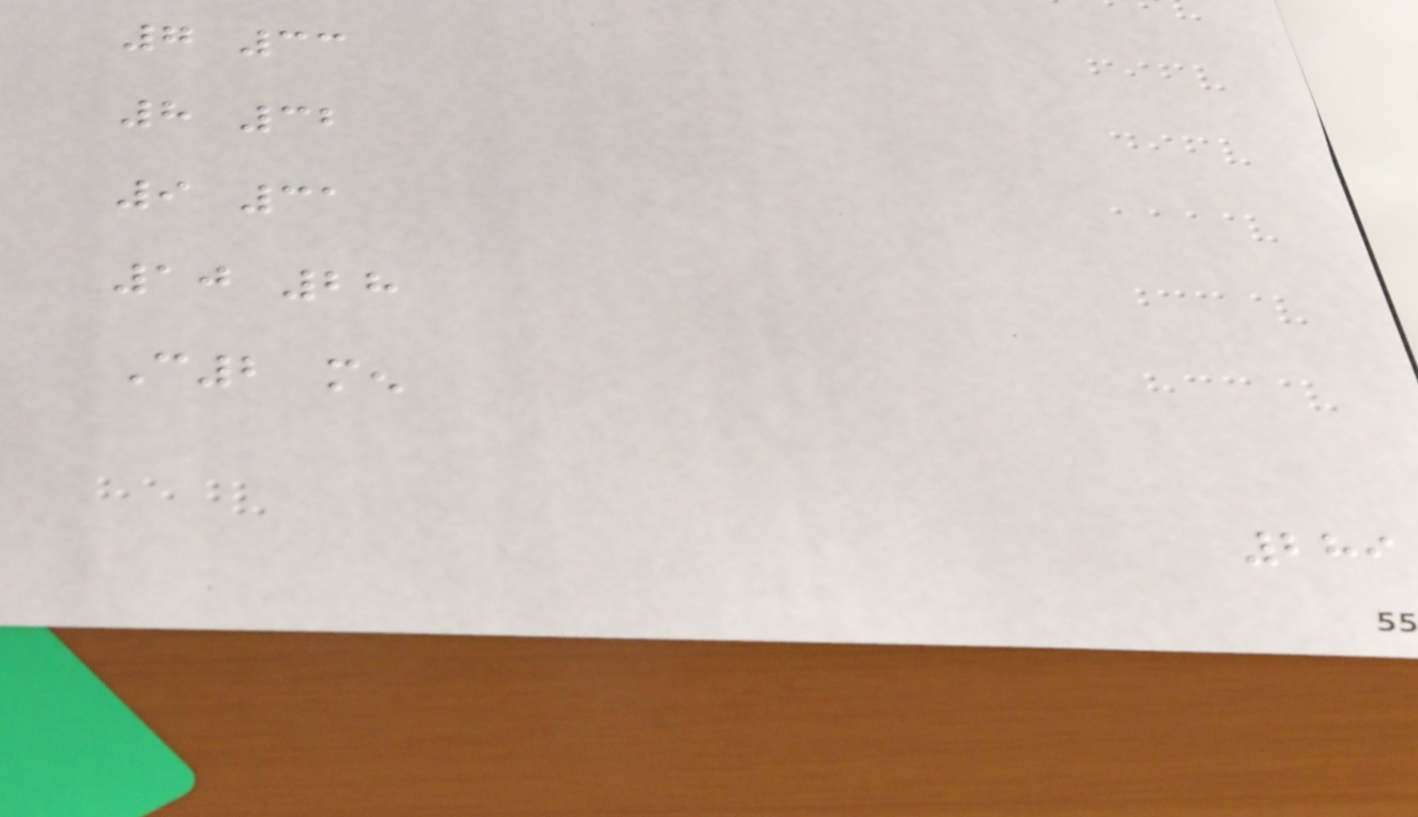7 33
8 32
9 31
10 28
C2 men
289
